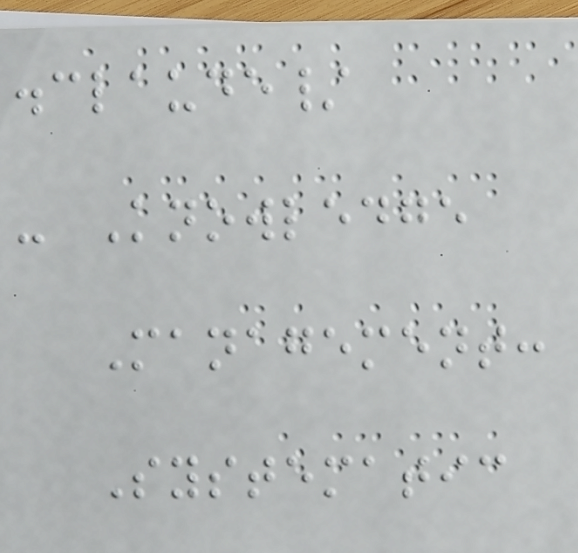.claude/
- Knowledge
Management:
Systematic
